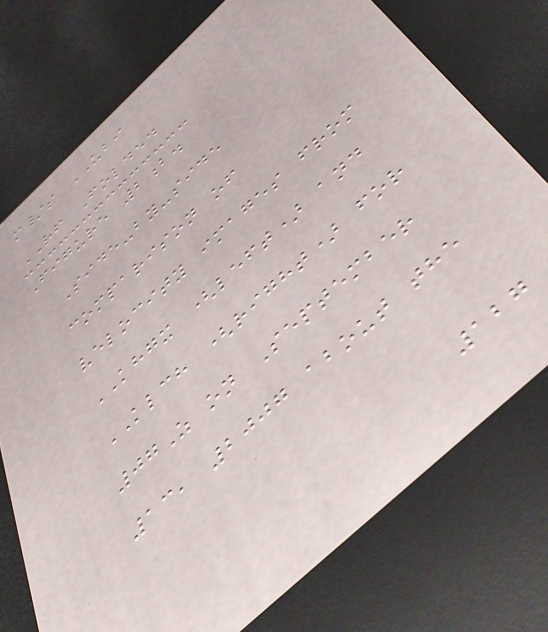m/s UBI
RF Folded
Figure 2b.
Side-by-side
comparison of
velocity images from
KHGX (left) and
KLCH (right) for
07Z on September
13, 2007 about the
127
